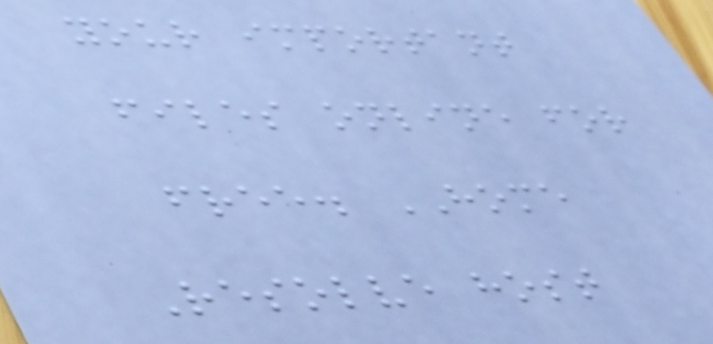your important
files online for
free. HOME
Resolve host
